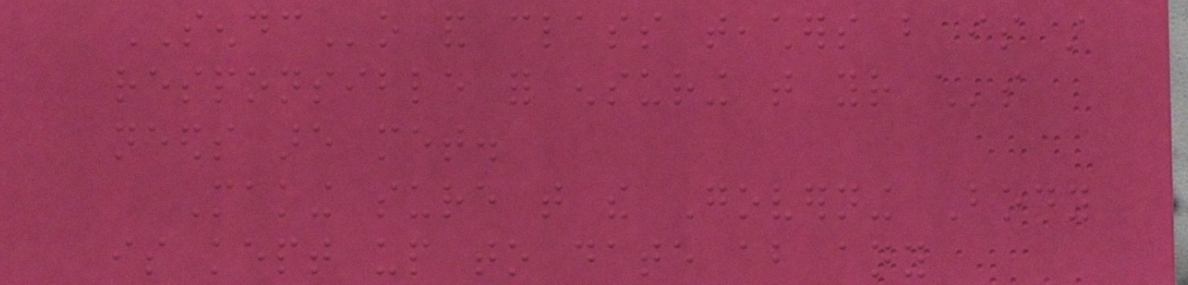SENDCo and class teachers but is still
responsible for ensuring that your child's
needs are met.
Making sure that the Governing Body
is kept up to date about any
